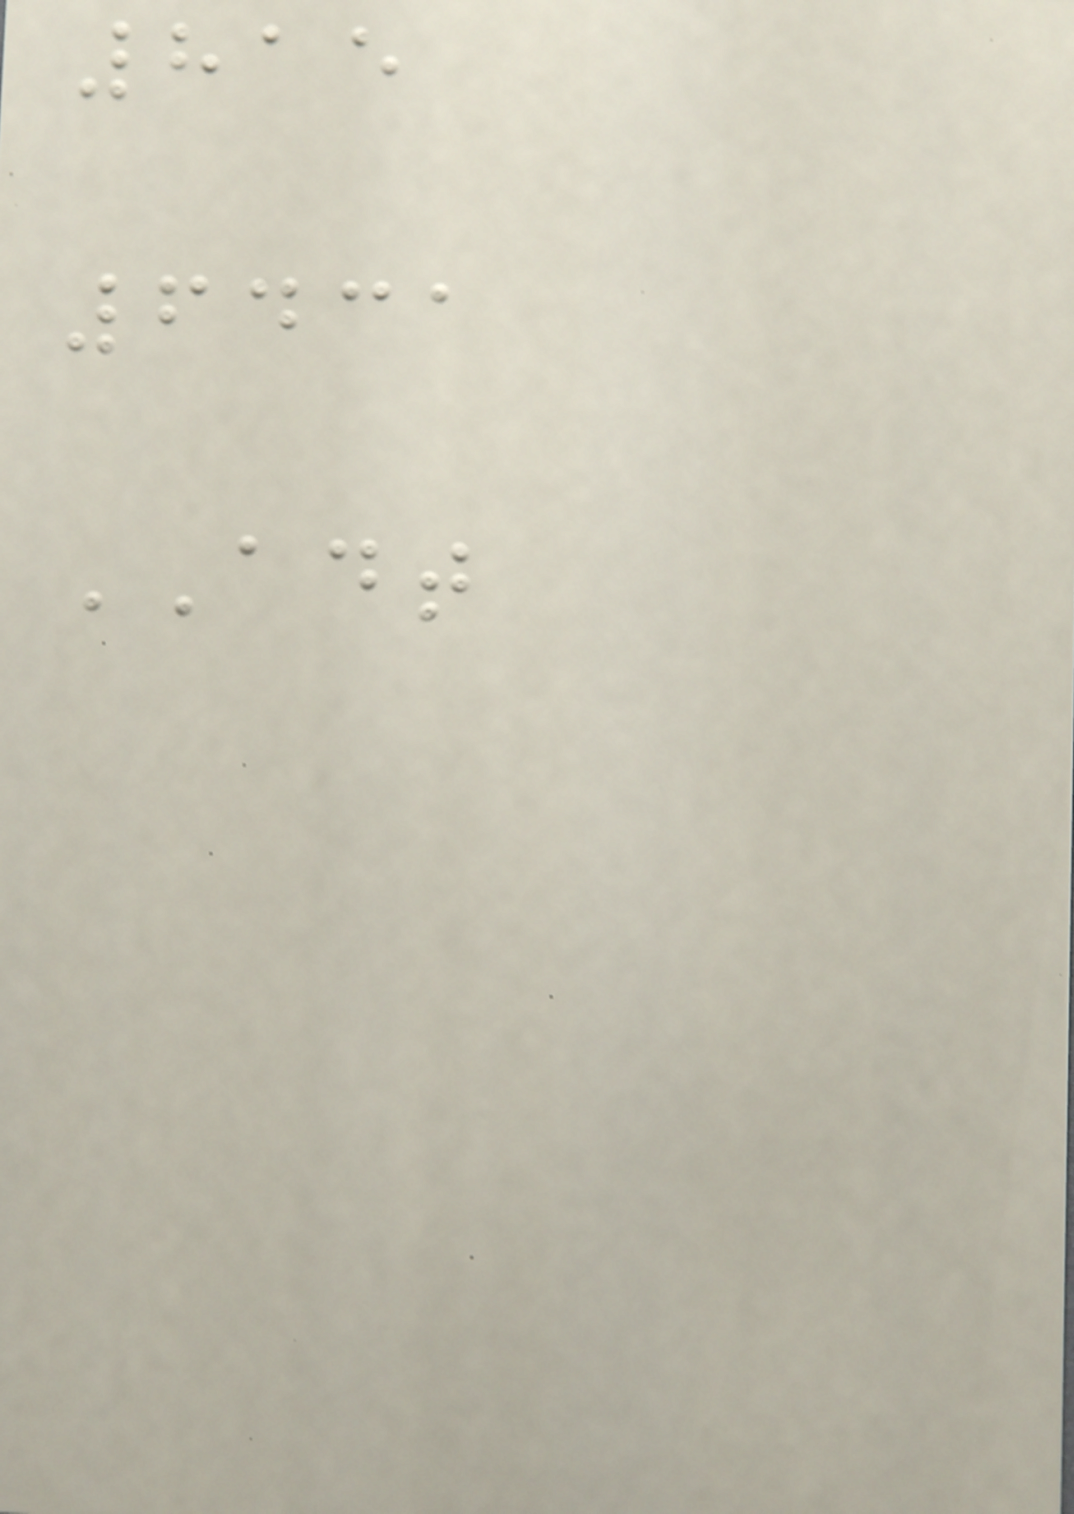815
6431
ADT
